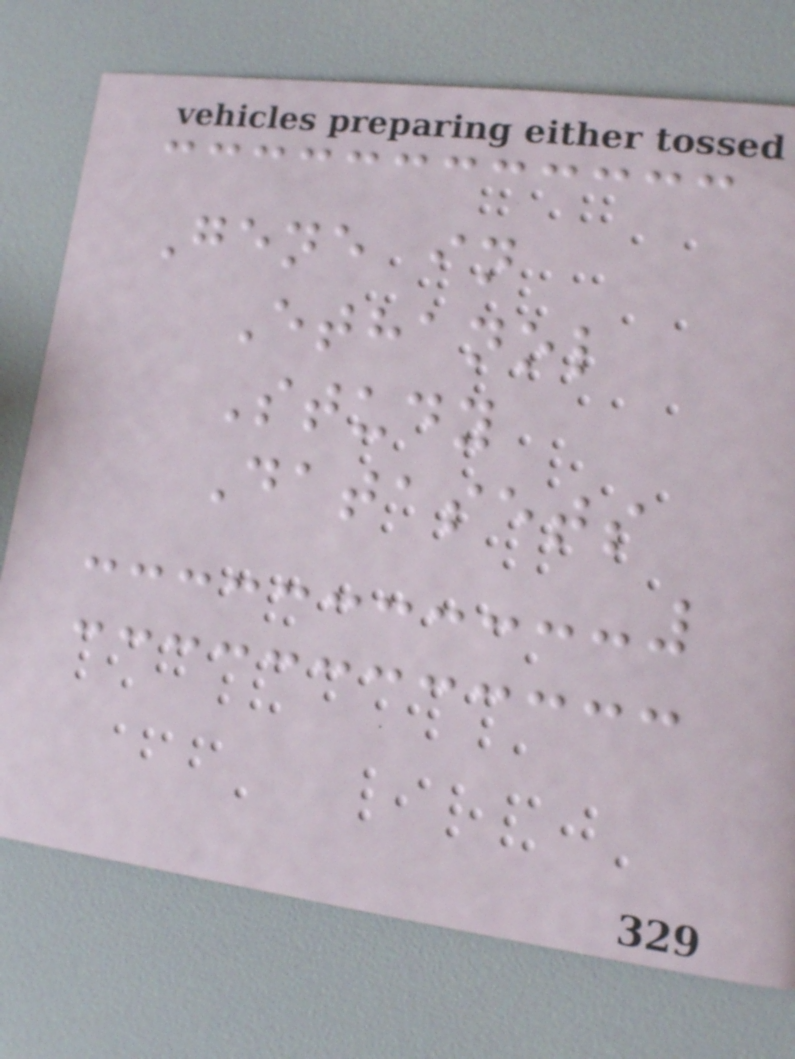Gene in
Ethanol
Study
Datasets
